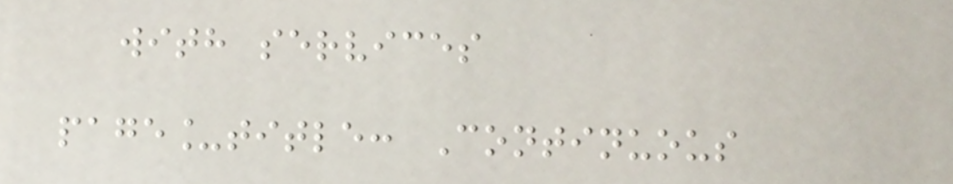with services
page_title: Continuous
